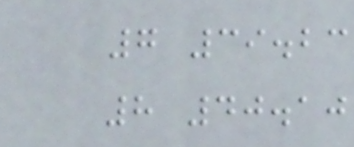7 39.23
8 40.10
